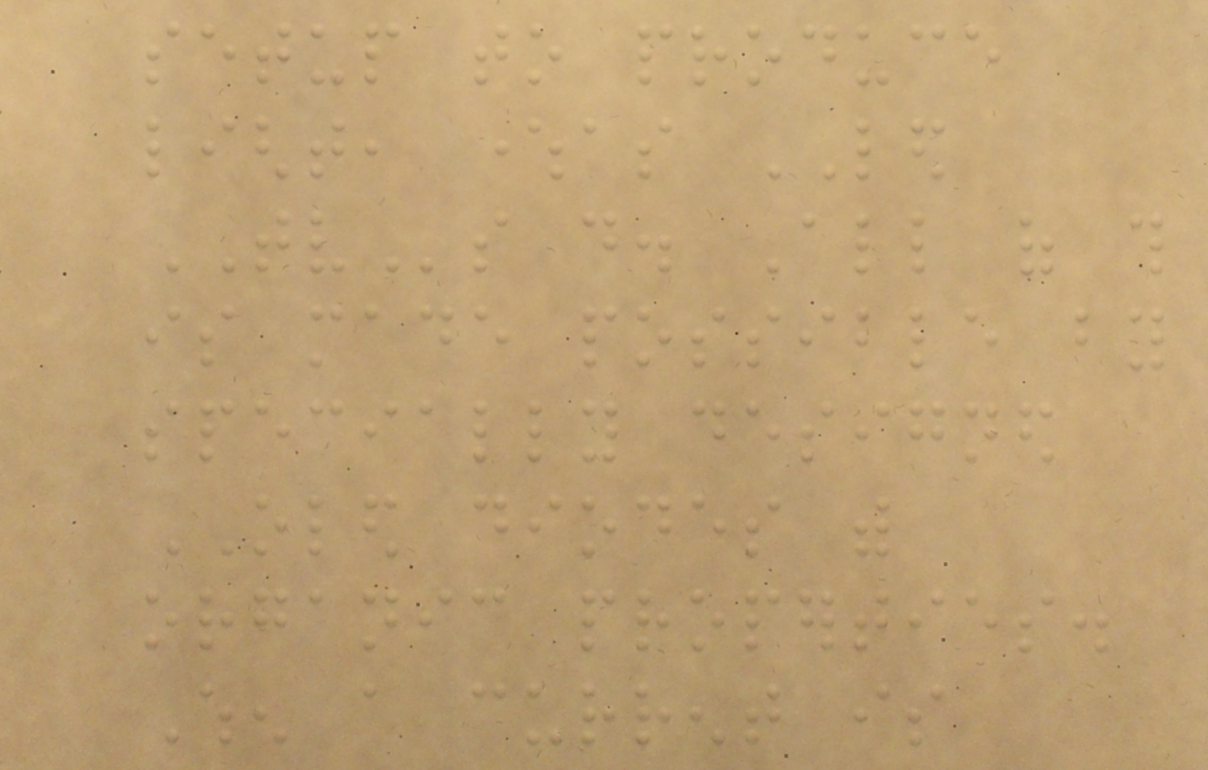setup to produce
light, whereas LED
TVs do. All of this
is made possible by
specially designed
OLED diodes with
organic properties.
When a current is
